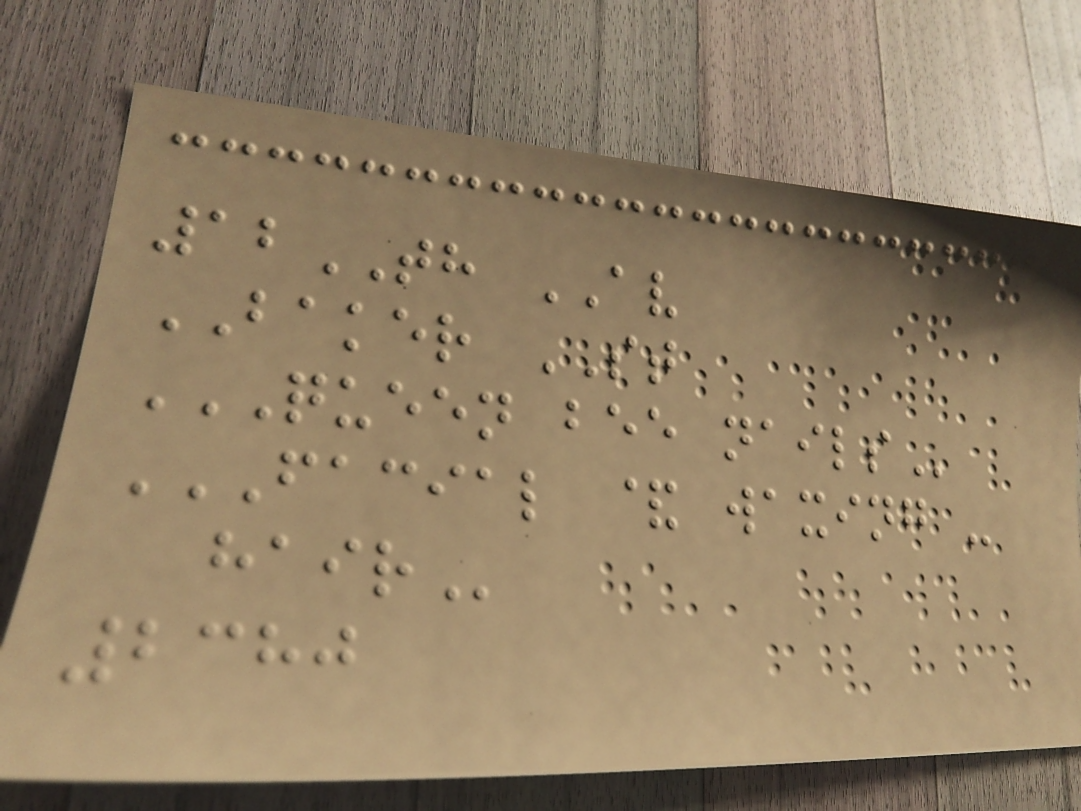12TH AV
BAKER ST
QUEEN BEE NAILS
FACIAL & WAXING -
HAIR
2380
